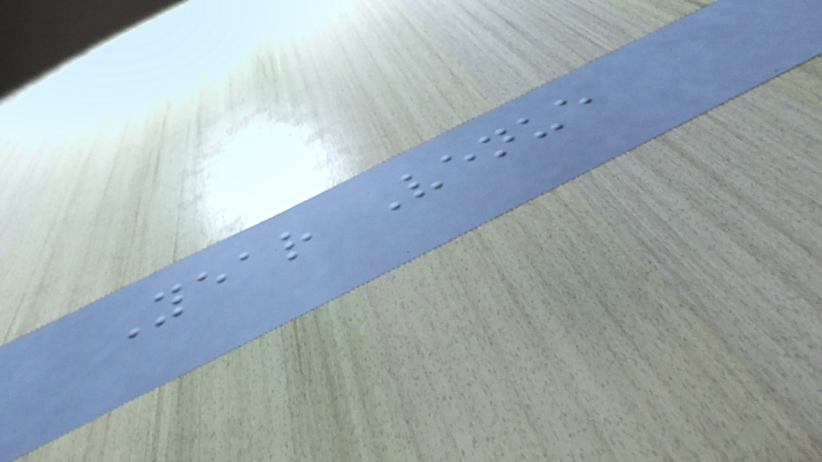Year Venue
